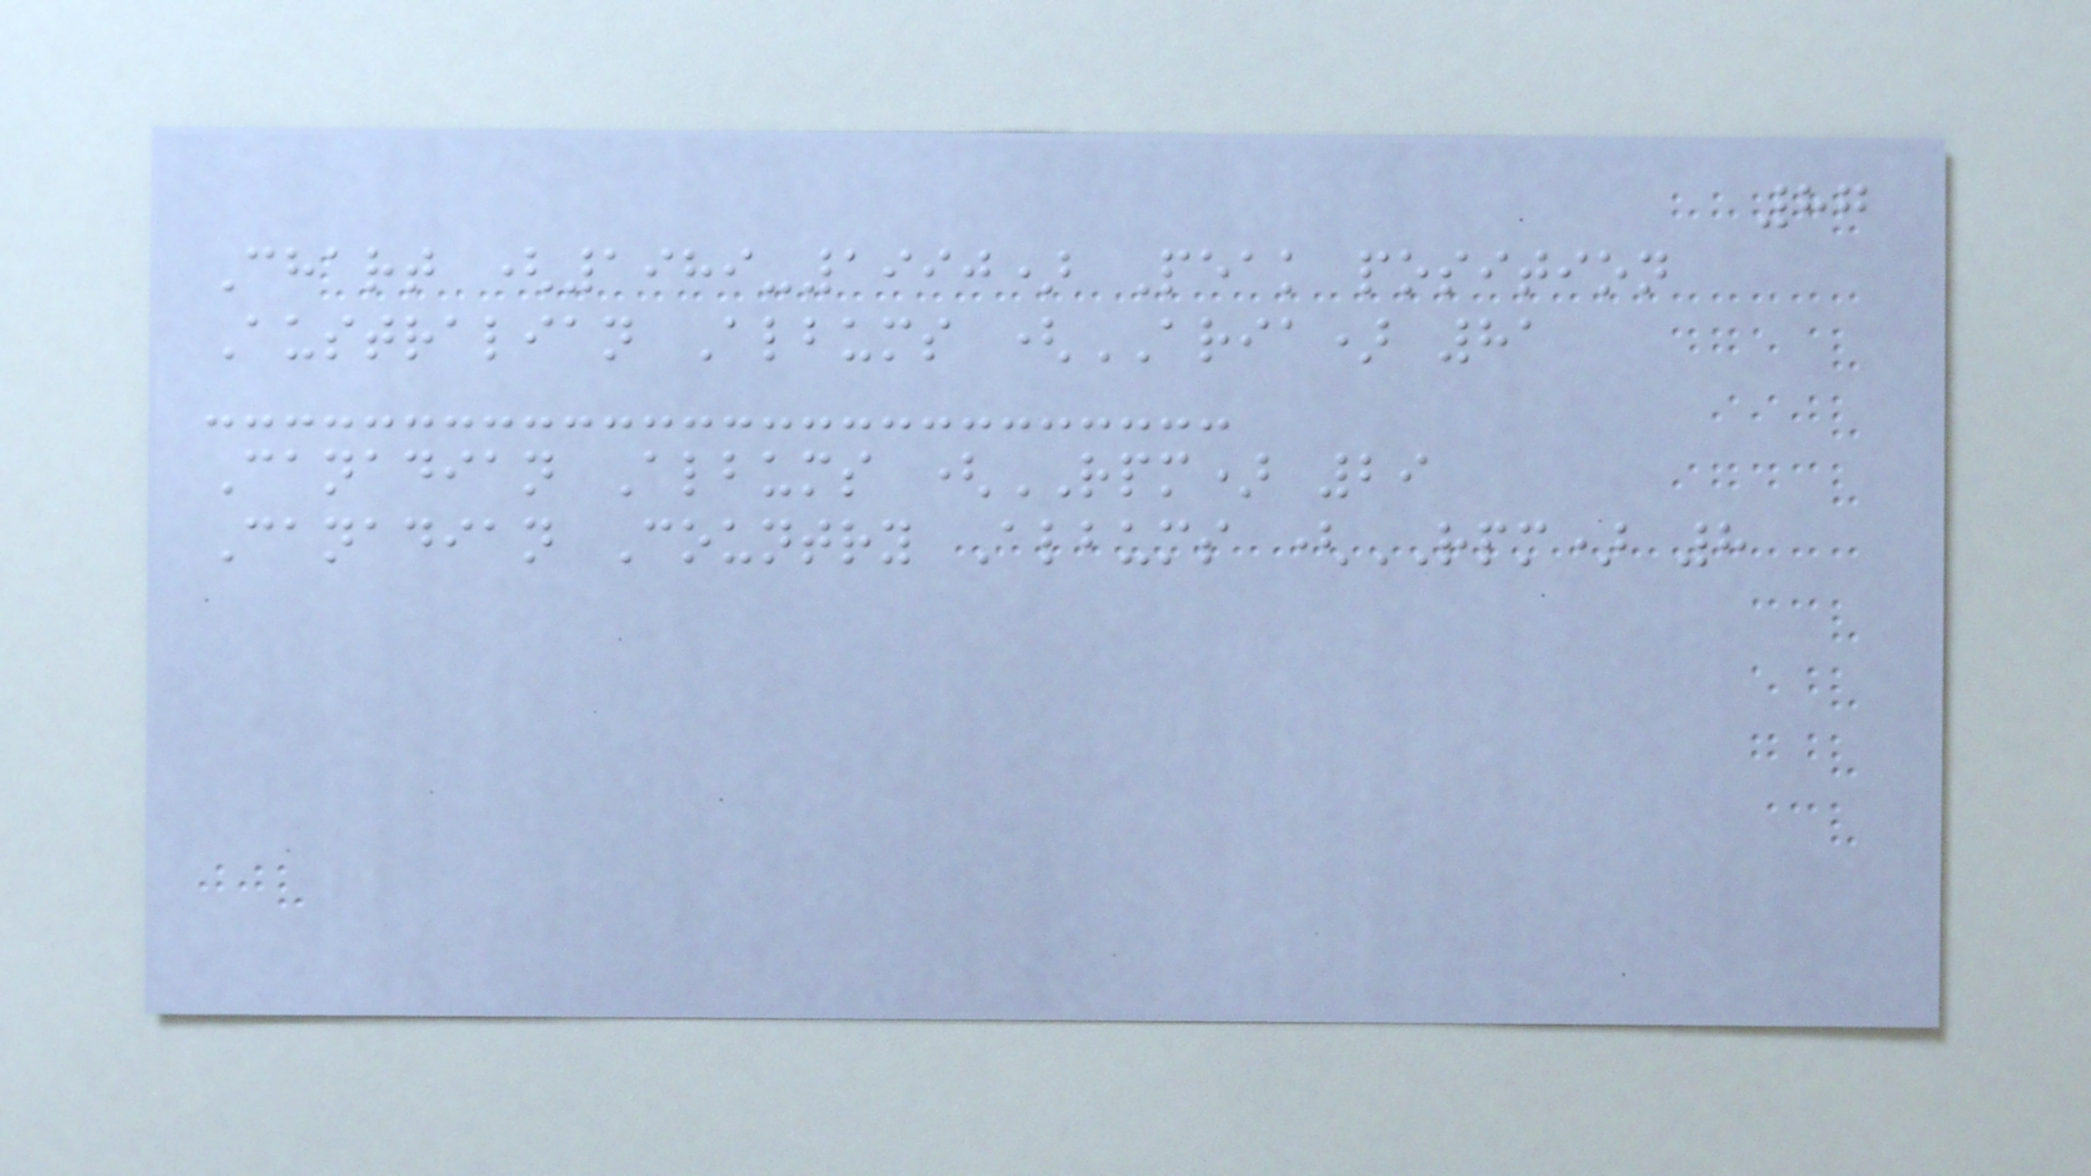87
Chart (1989-1990) Peak position
Australian Albums (ARIA) 81
Canadian Albums (RPM) 29
Canadian Country Albums (RPM) 8
